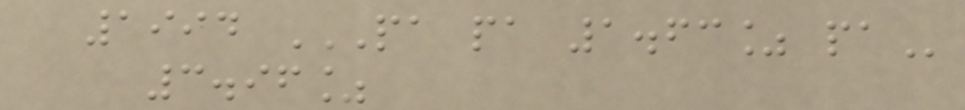1994 PA PA 1.63% PA
3.96%
